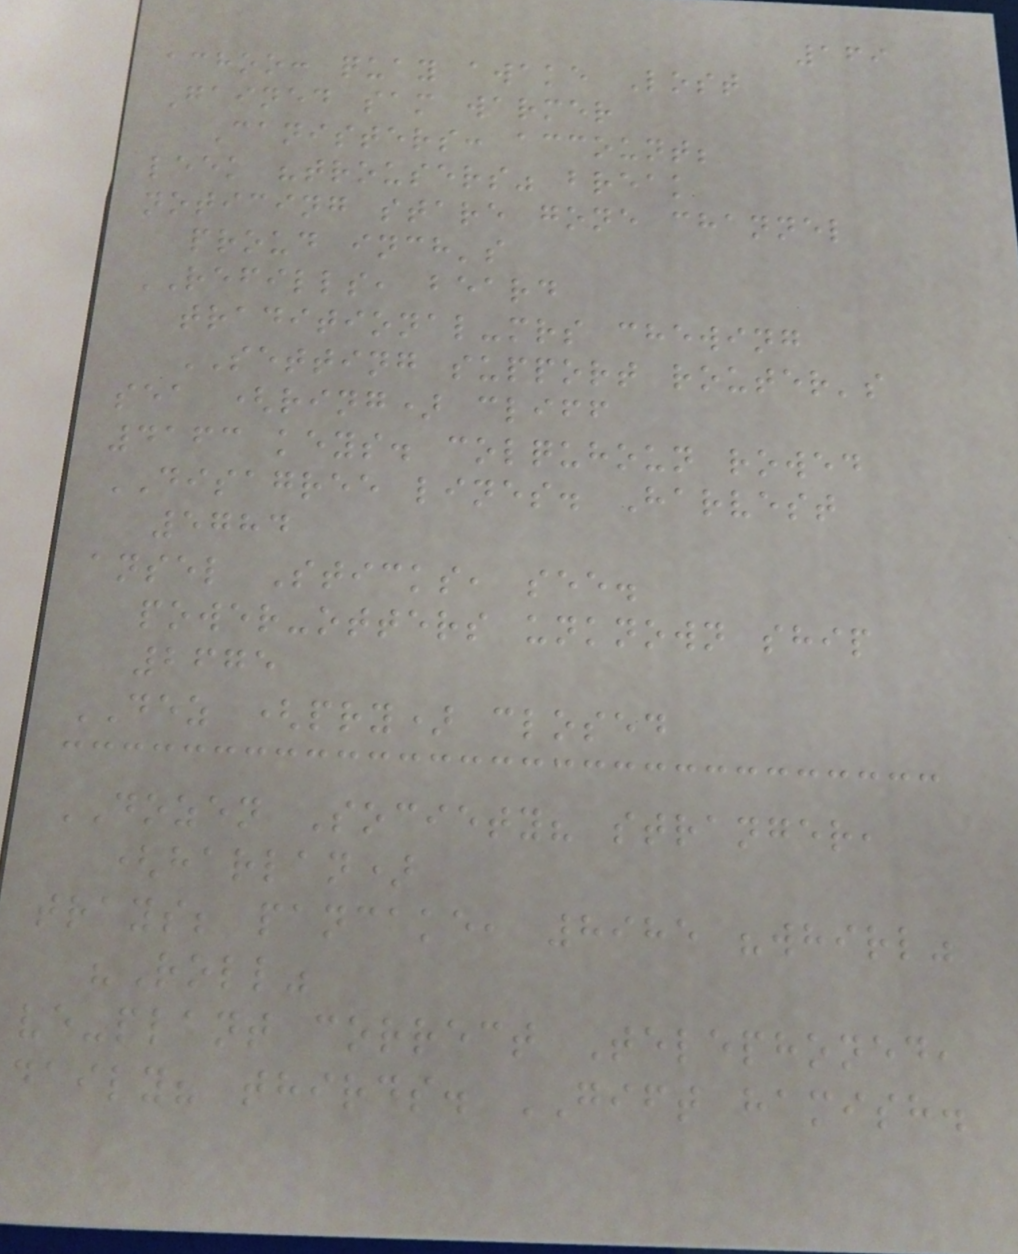169
achoo: quay awake Lost
Gained sam warmer
Canisters: account;
leek "trousers" break
noticing stare gone channel
proud inch's
REFILLS, beard
traditional-mrs chewing
SETTING support router's
sea (ring) cliff
4163 keys. colquhoun rowed
DISAGREE lines. Harvest
5784
ansel Sticks, see.
power-otters unknown ship
2675
DEZ (pry) closed
DOZEN Society? stranger,
(harlan)
trays; pancake, 8985 "whirl"
"Roll"
ve-plant correct Telephoned,
daily? thirds. GIFT hamish.
